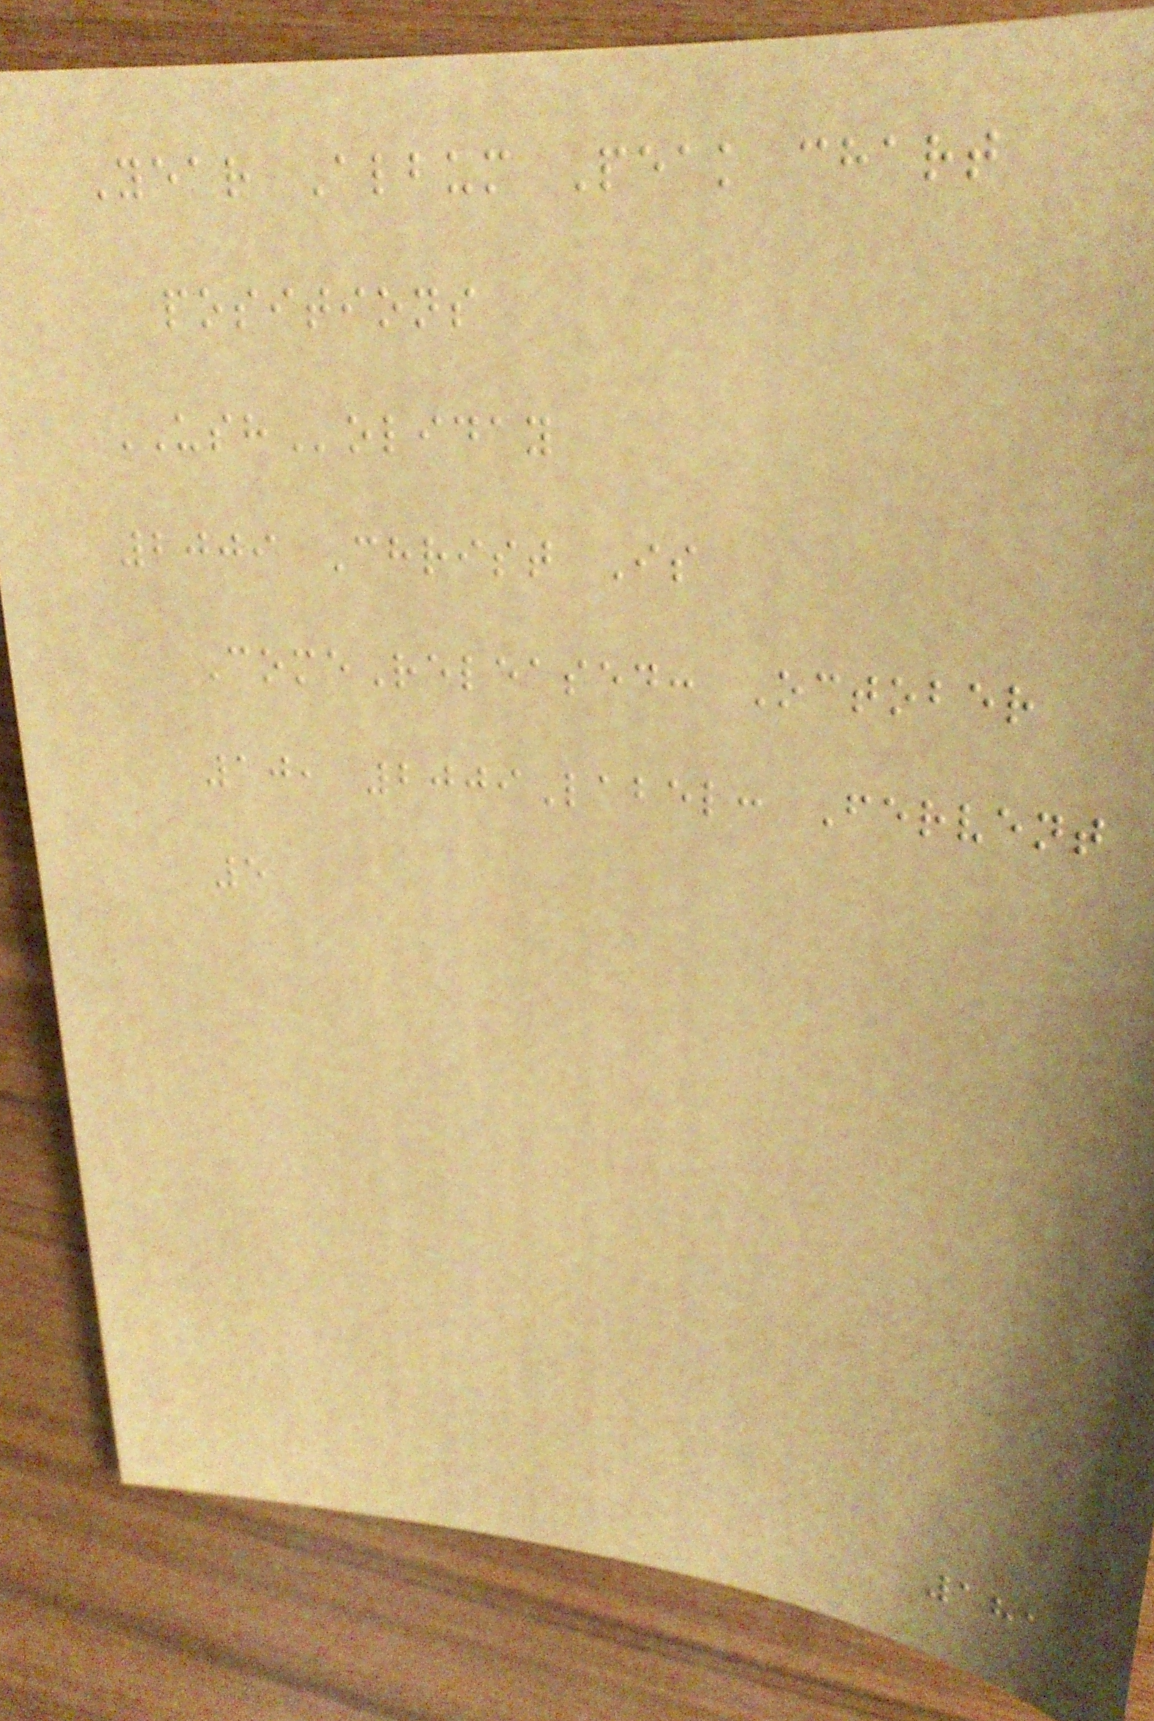Year Album Peak chart
positions
USHoliday
2009 Christ Is
ComeReleased: October
10, 2009Label: Fervent
5
181
